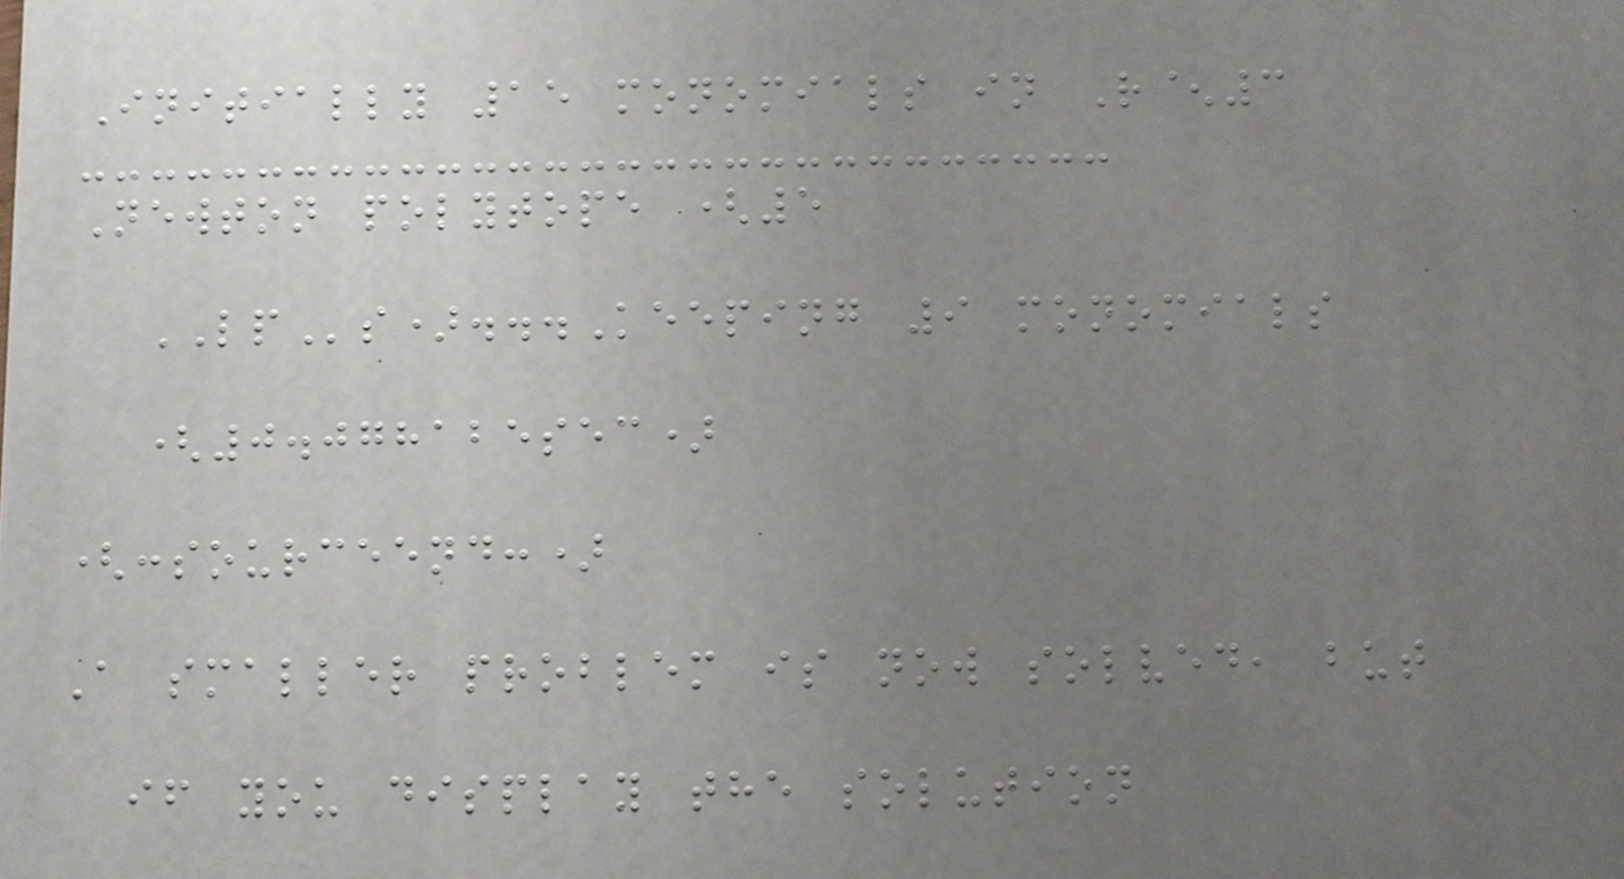Initially 15 monomials in R^3
Newton polytope (5
LPs)...Keeping 9 monomials
(0.078125sec)
(:sourceend:)
A smaller problem is now solved, but
if you display the solution
